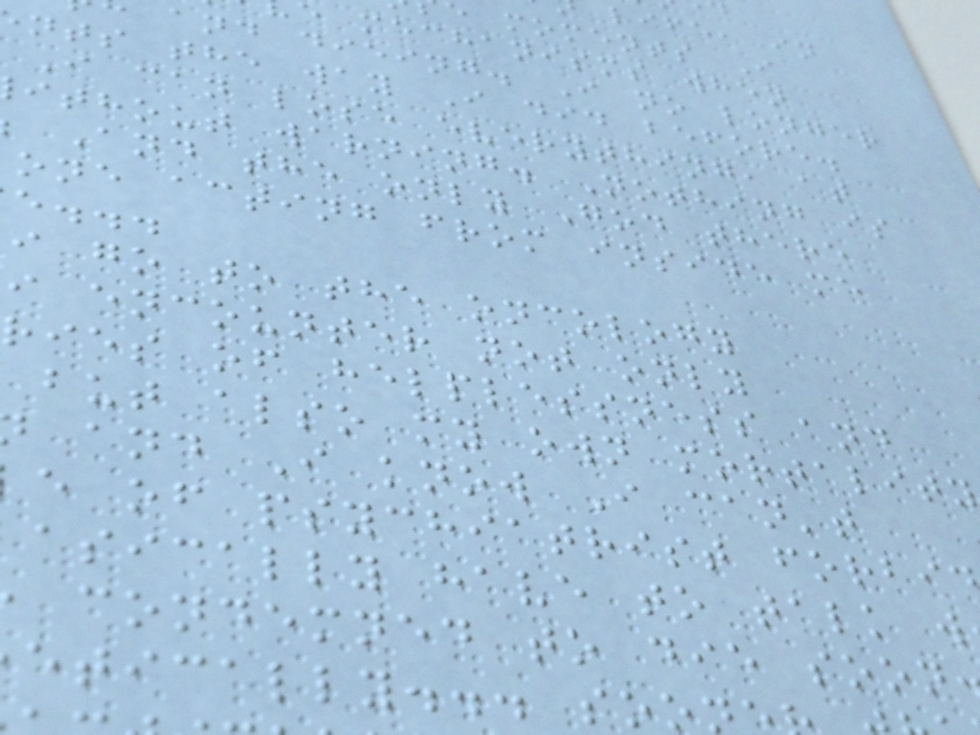moments I
mechanisms when
and dieing. I no longer
nts the way I did before.
I can lose everything, at
ithout warning. Nothing is
And the only God there
one acting from inside me
i go to the oncology
i encounter not only
ries of helplessness and
but also my own mortality
and I know I can't
e of psychiatrist forbi
asically have to talk w
condemned to die soon
etically... soo
